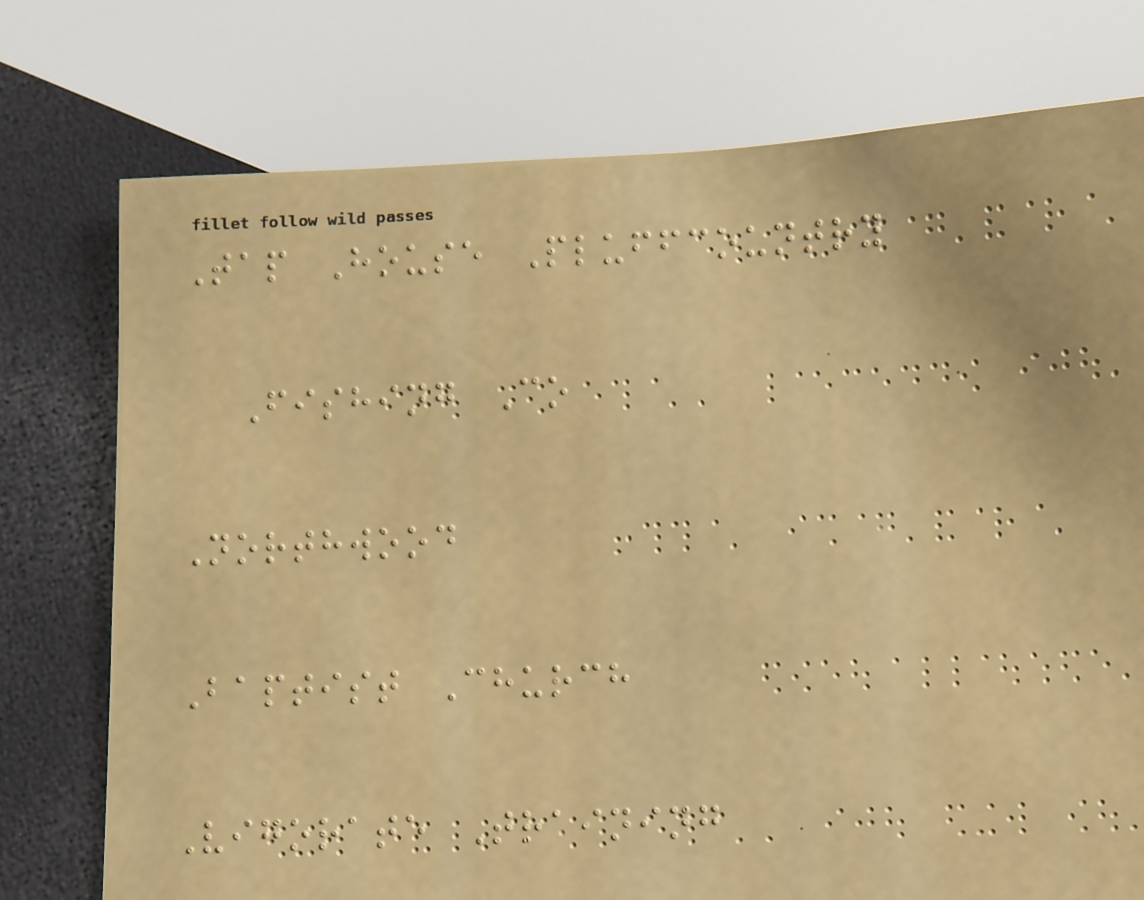Tap House Pluffcountry
Fishing Co
Northwood
Baptist Church
Vigorate Training
